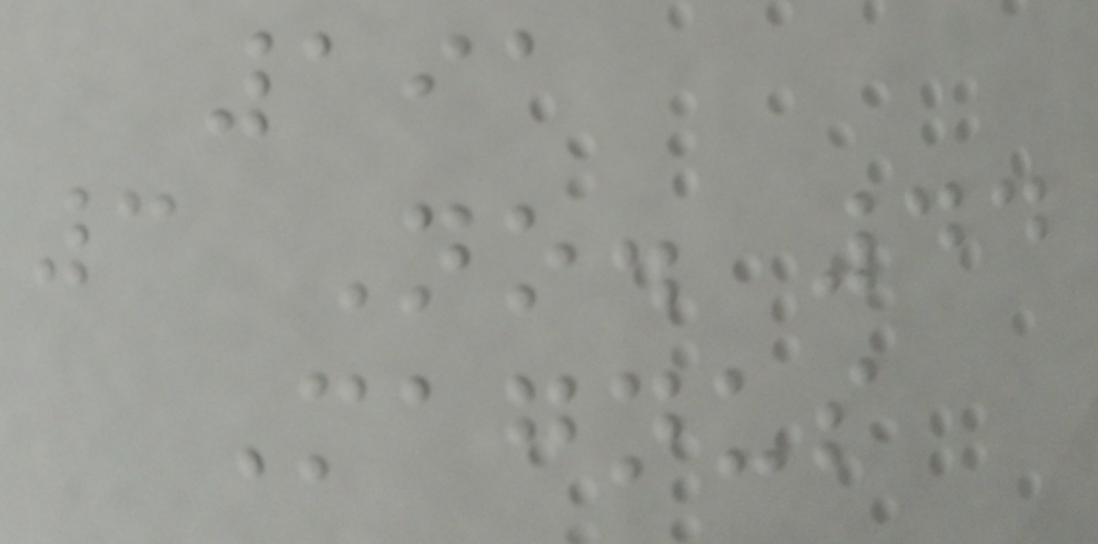191
3 No. 44
Magnus
